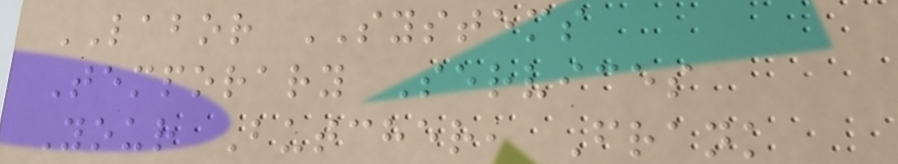LABOR SYSTEMS
Temporary Services
Your Butcher, Frank
